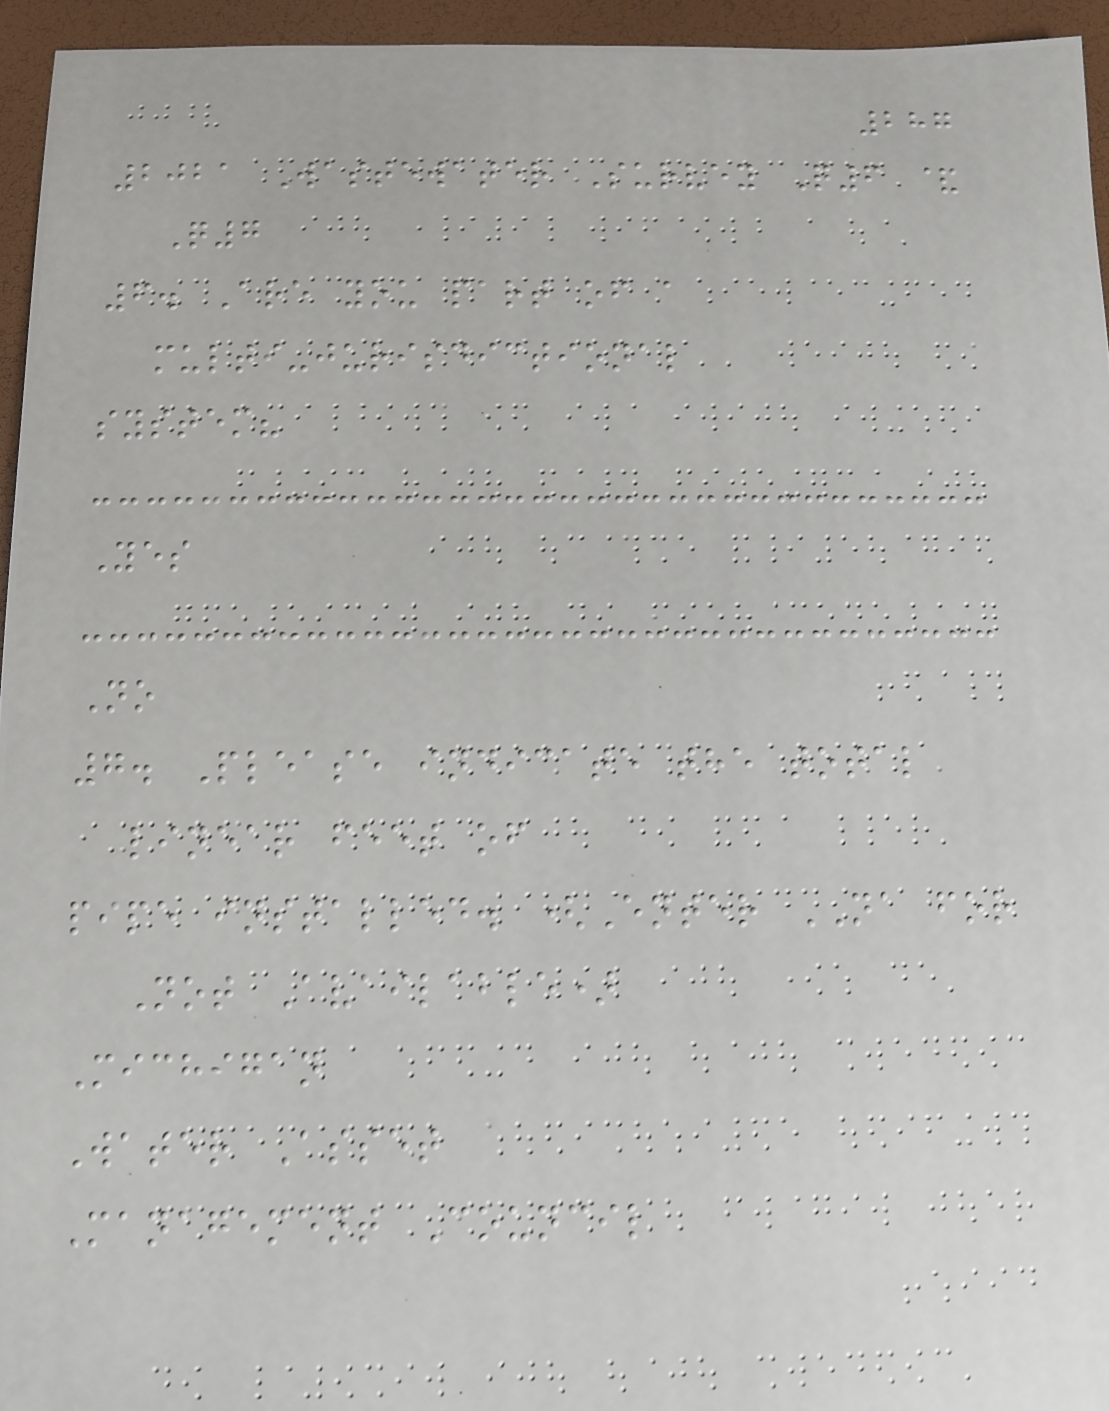287
2021 Wastewater Survey Q6 &
Q7
6. Are you part of a
multi-jurisdictional
system?
Yes
No
7. Please indicate the total
linear feet of
pipe installed. (Enter NA for
Not Available)
Michigan
Water Asset
Management Council
